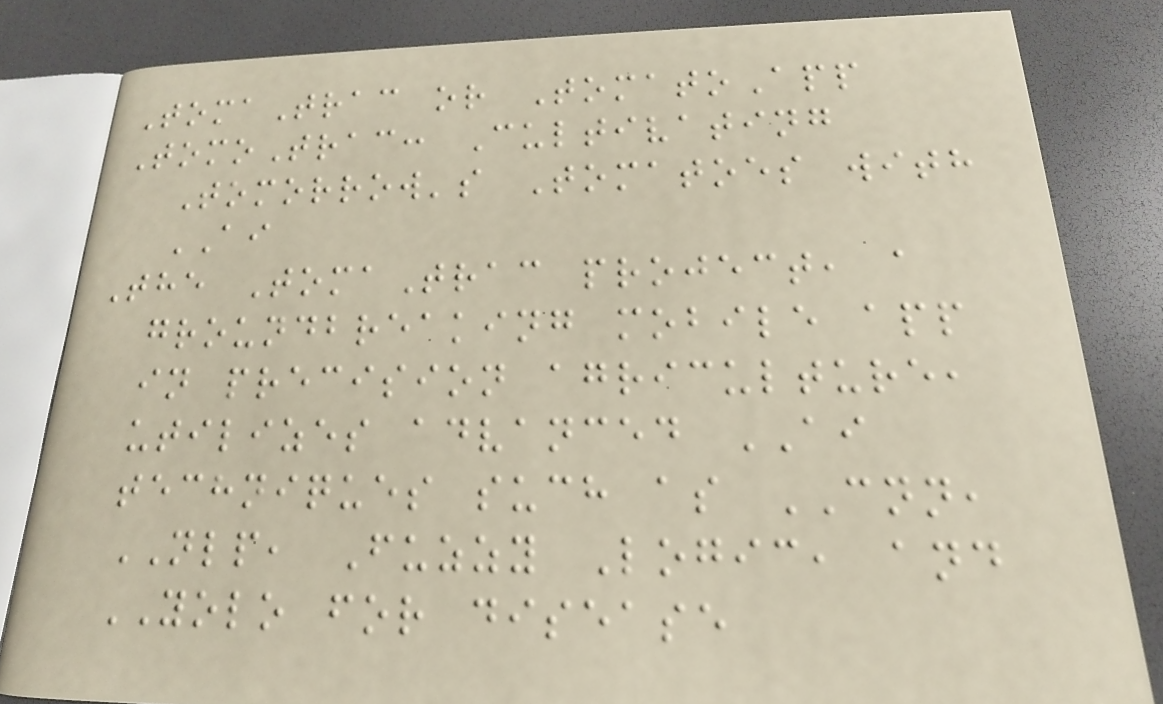TomaTrac or TomatoApp
TomoTrac: Cultivating
Tomorrow's Tomatoes with
AI
The TomaTrac project, a
groundbreaking mobile app
in precision agriculture,
utilizes advanced AI
techniques such as CNN,
NLP, Fuzzy Logic, and
YOLO for disease
